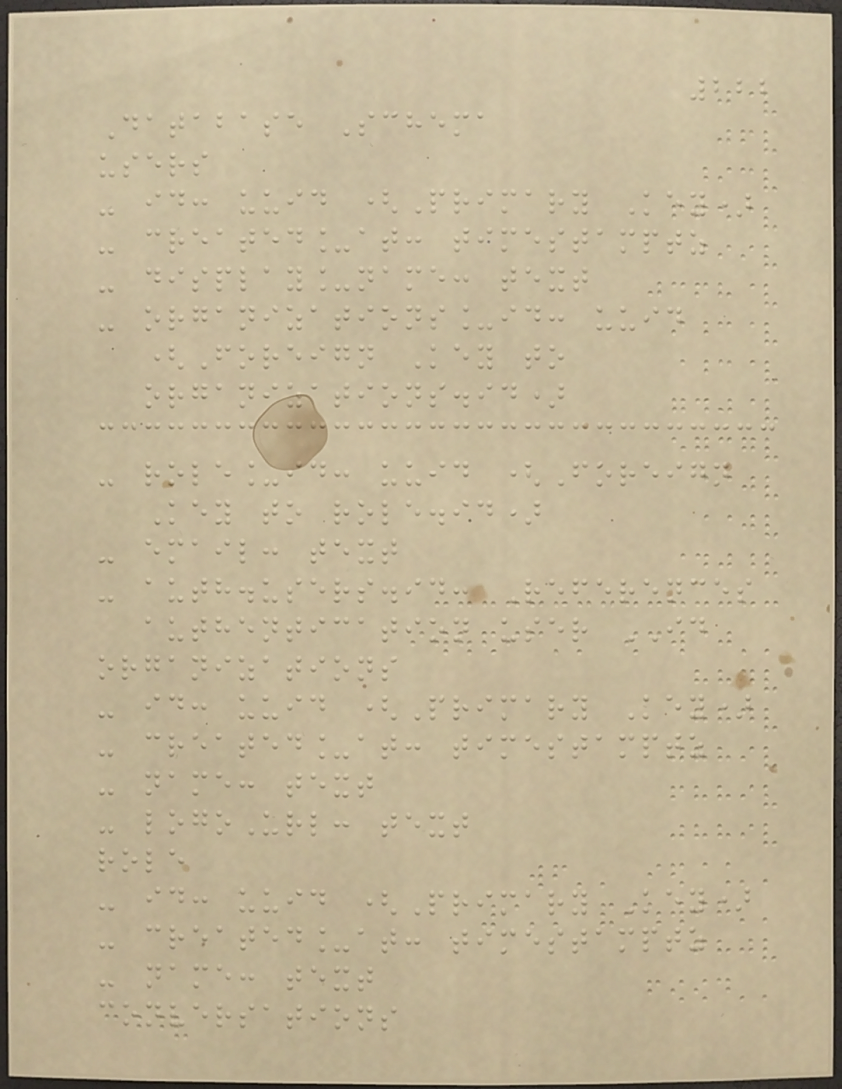222
Database Schema
users
- id: uuid (Primary Key)
- created_at: timestamptz
- display_name: text
- organizations_id: uuid
(Foreign Key to
organizations.id)
- role_id: uuid (Foreign
Key to role.id)
- email: text
- auth.users.id: References
authentication user ID
organizations
- id: uuid (Primary Key)
- created_at: timestamptz
- name: text
- logoUrl: text
role
- id: uuid (Primary Key)
- created_at: timestamptz
- name: text
conversations
